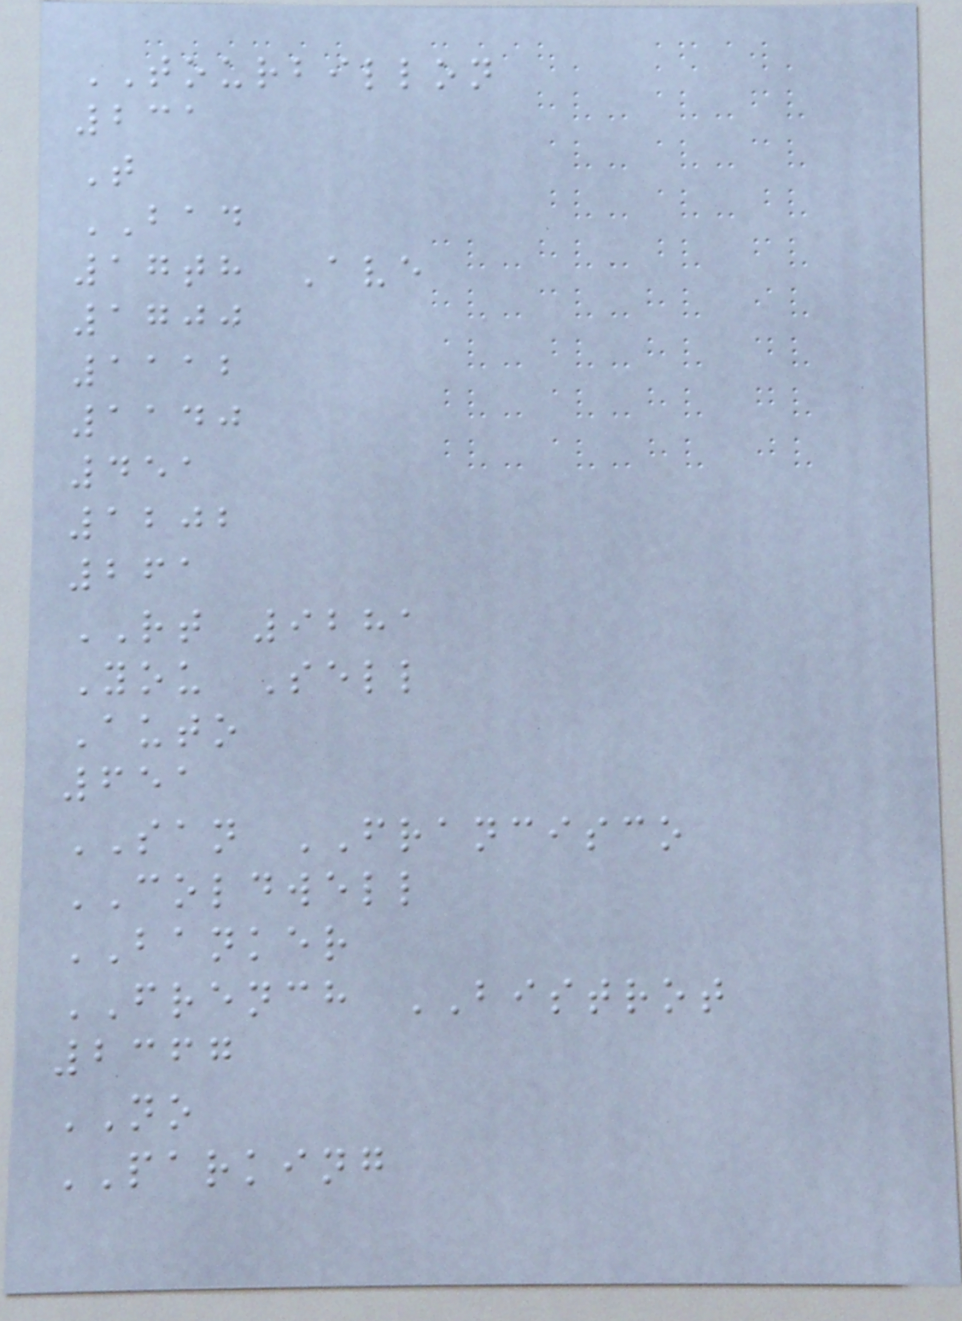TOURBILLON
231
T
BAD
17th Ave
1700
1112
1140
451
1202
261
RT 9281
You Sell
Auto
651
SAN FRANCISCO
COLDWELL
BANKER
FRENCH BISTROT
2367
NO
PARKING
